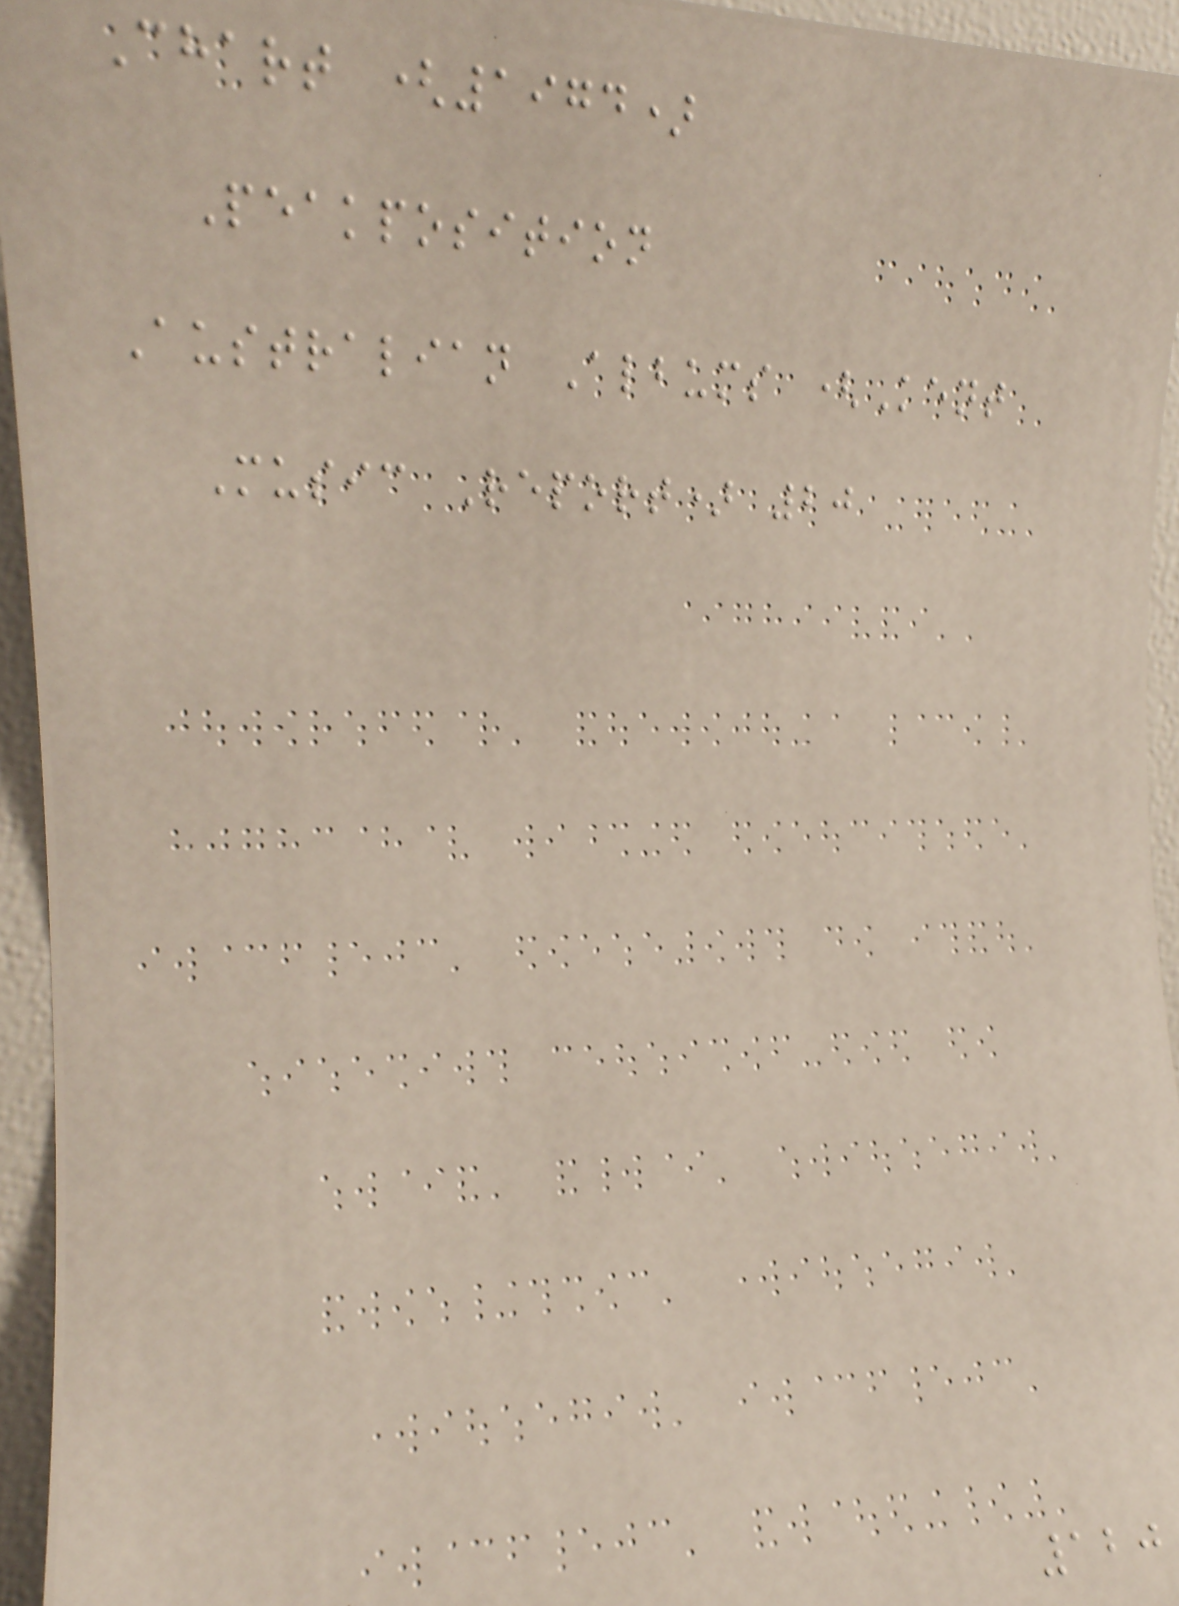Chart (1974)
Peakposition
Australian Albums (Kent
Music Report) 20
120
